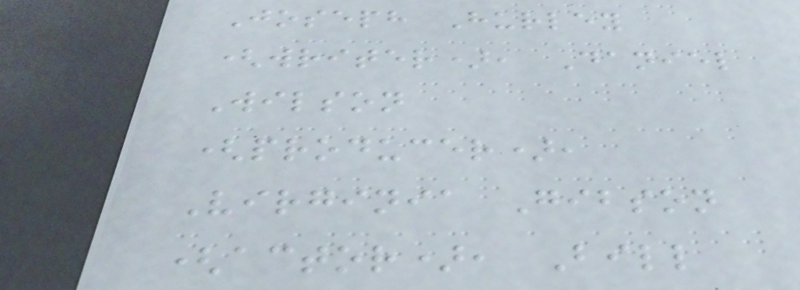Joseph Hurley
(writer), Daniel
Wilson
(producer),
Virginia Gibson
(actor), Bill
